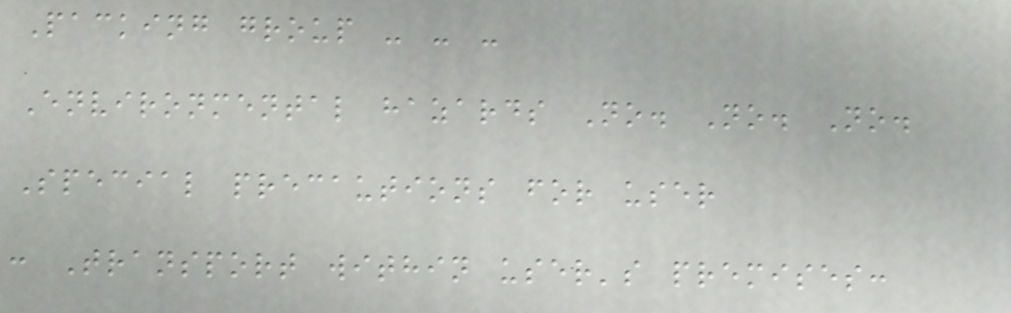Packing group - - -
Environmental hazards No. No. No.
Special precautions for user
: Transport within user's premises:
